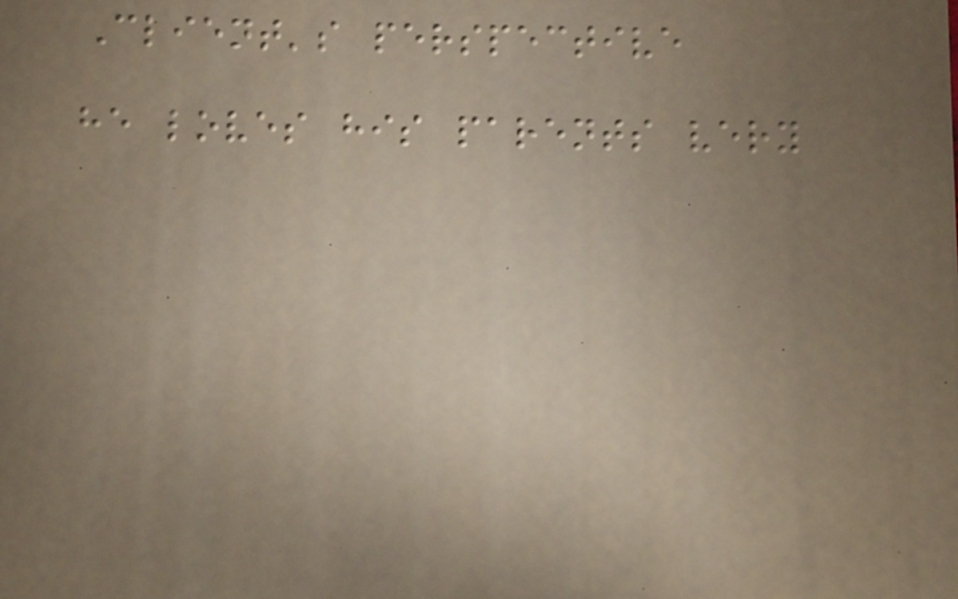Client's perspective
he loves his parents very
